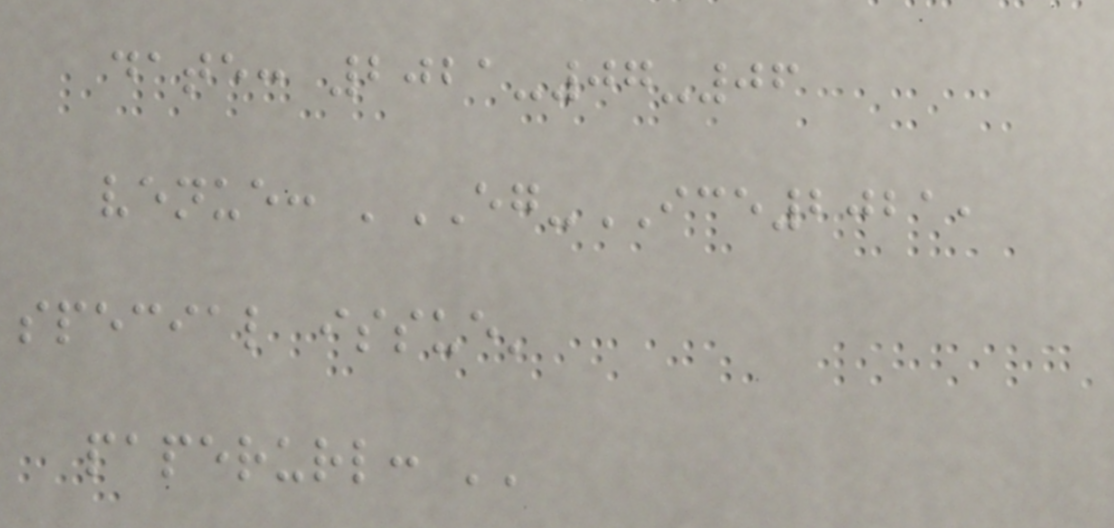date: 2021-07-06
venue: 'EG-ICE2021,
special issue'
paperurl: ''
